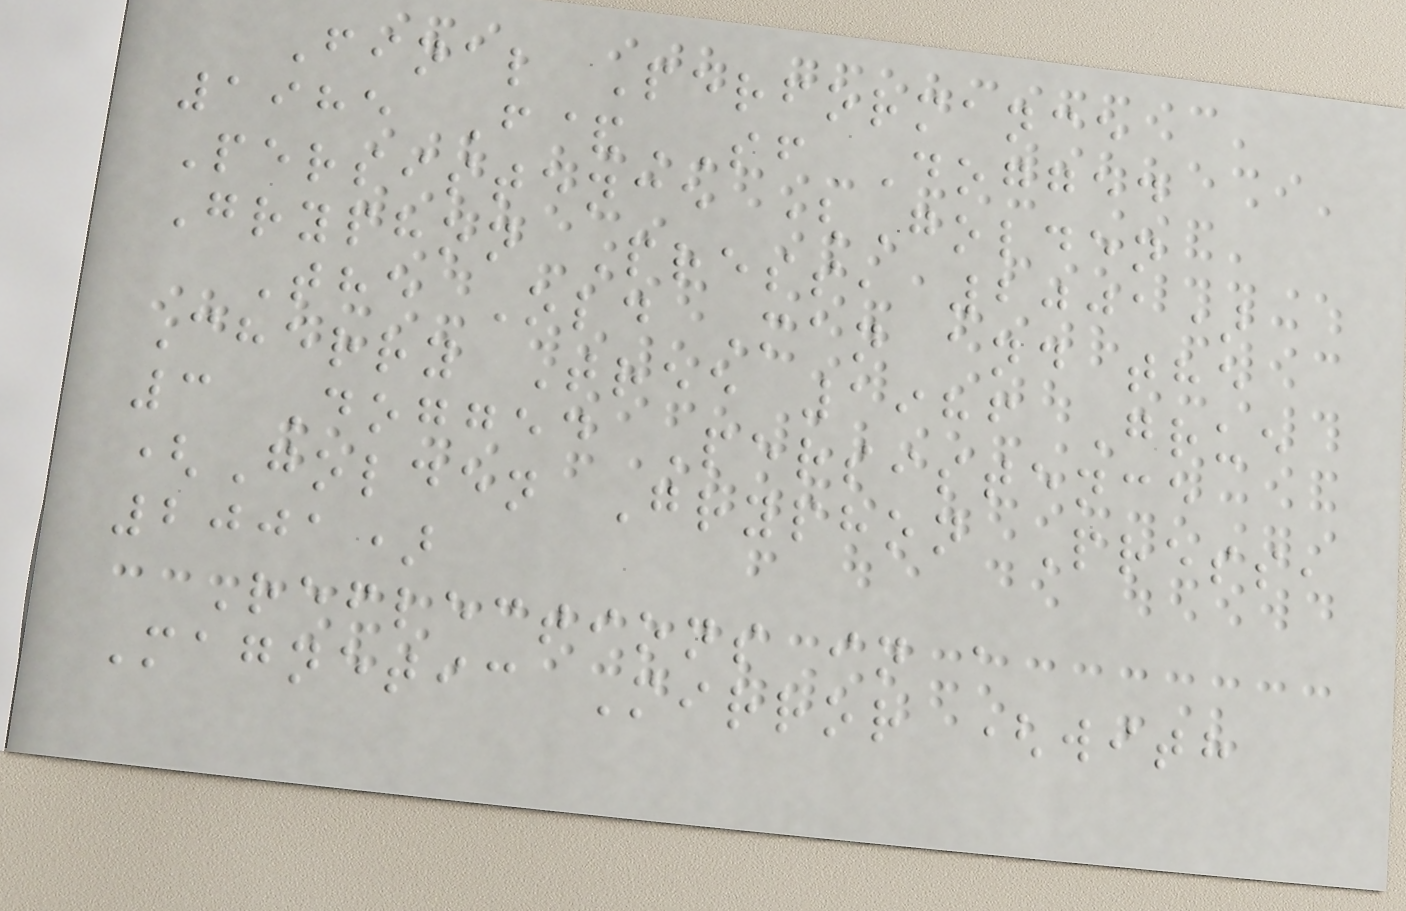Final Performance
1985 F&SF Dogged
Persistence (Golden
Gryphon Press, 2001)
The Old Man and the
Cherry Tree 1986 Grue
3 Dogged Persistence
(Golden Gryphon Press,
2001)
Reflections in a
Magnetic Mirror (with
